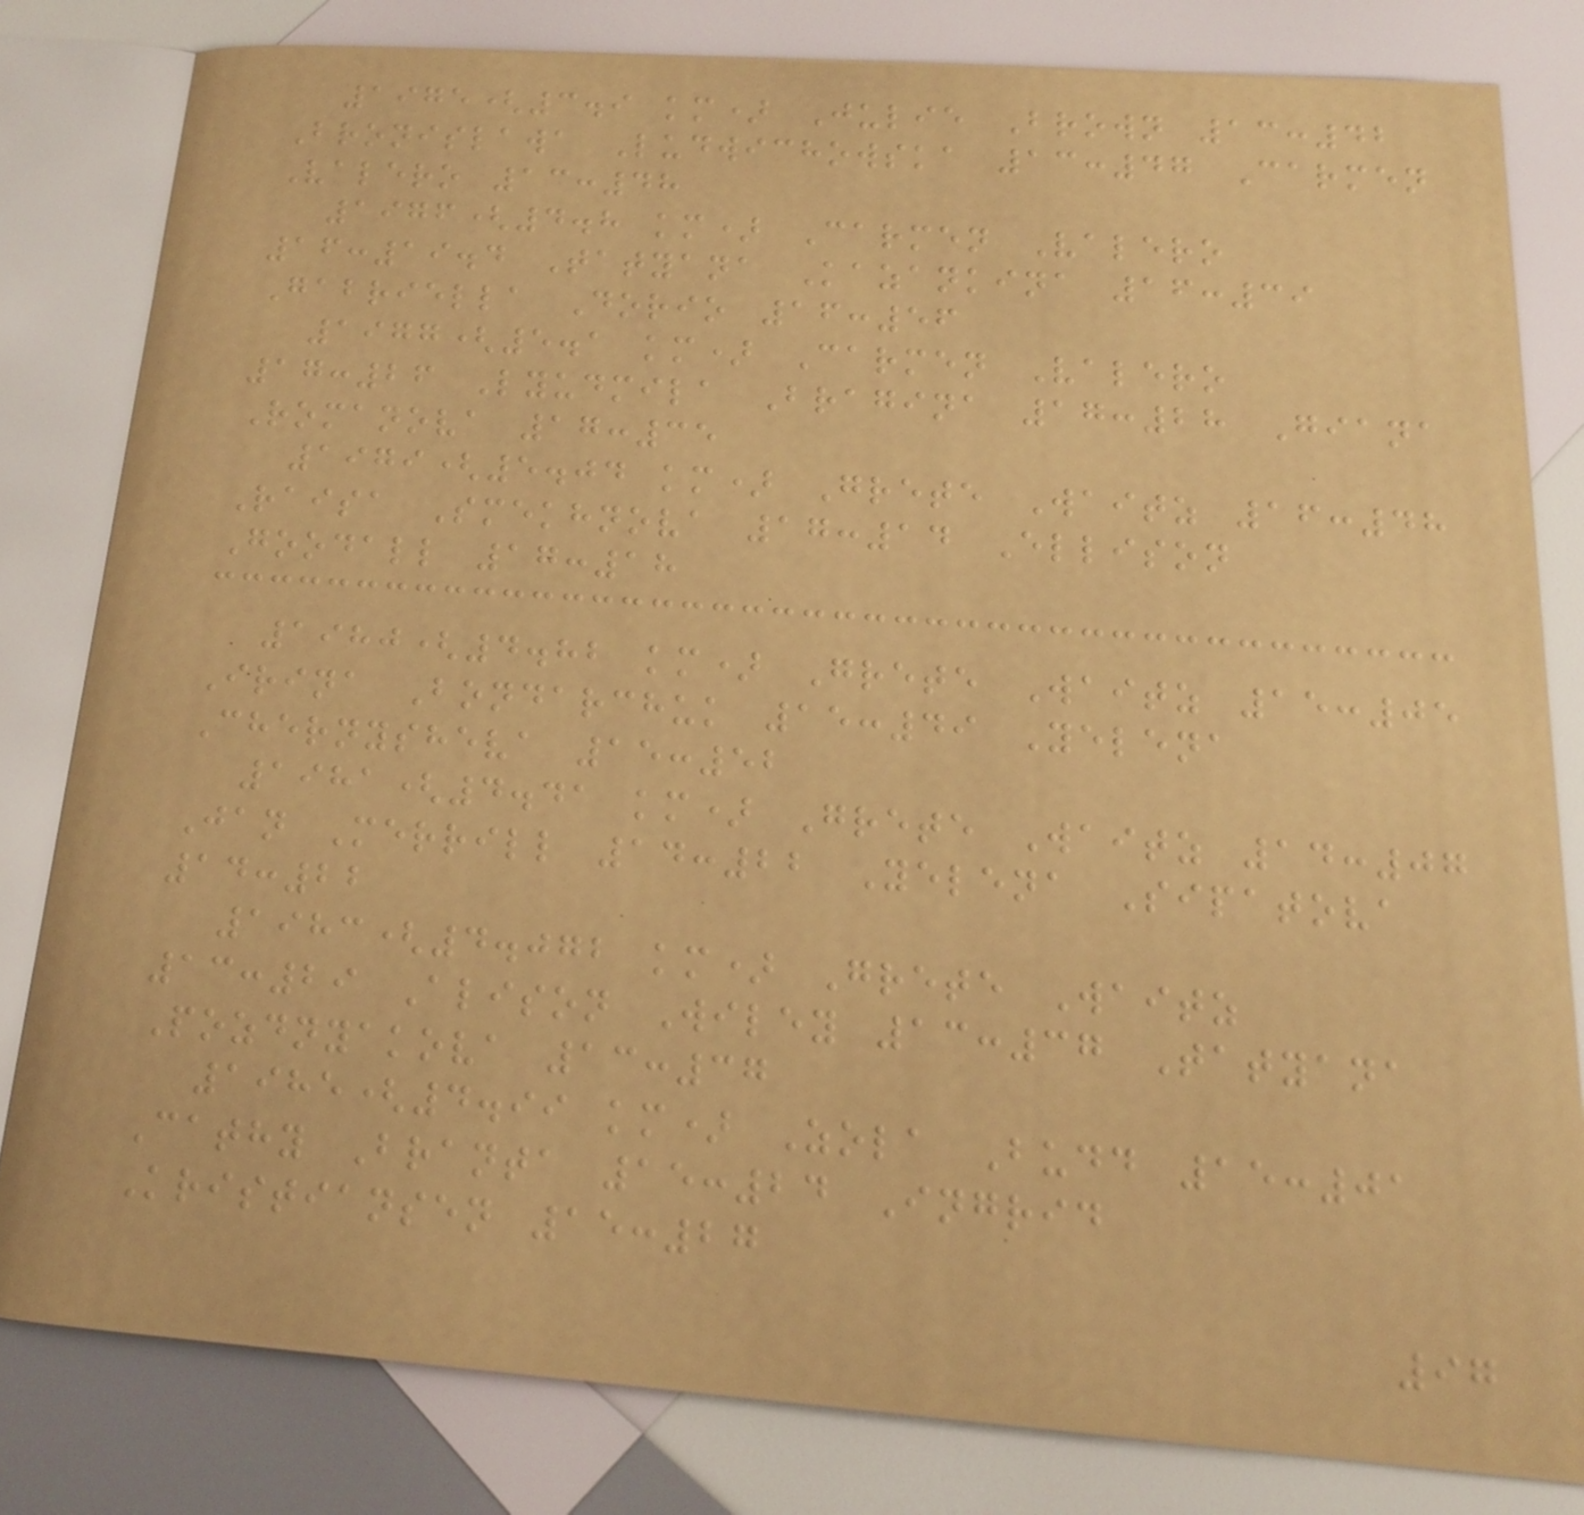1975(3.9 km) Julie Brown 13:42
Bronislawa Ludwichowska 13:47 Carmen
Valero 13:48
1976(4.8 km) Carmen Valero
16:19.4 Tatyana Kazankina 16:39
Gabriella Dorio 16:56
1977(5.1 km) Carmen Valero
17:26 Lyudmila Bragina 17:28 Giana
Romanova 17:35
1979(5.04 km) Grete Waitz 16:48
Raisa Smekhnova 17:14 Ellison
Goodall 17:18
1980(4.82 km) Grete Waitz 15:05
Irina Bondarchuk 15:49 Yelena
Chernysheva 15:52
1981(4.41 km) Grete Waitz 14:07
Jan Merrill 14:22 Yelena Sipatova
14:22
1983(4.072 km) Grete Waitz
13:29 Alison Wiley 13:37 Tatyana
Pozdnyakova 13:37
1985(4.99 km) Zola Budd 15:01
Cathy Branta 15:24 Ingrid
Kristiansen 15:27
97
